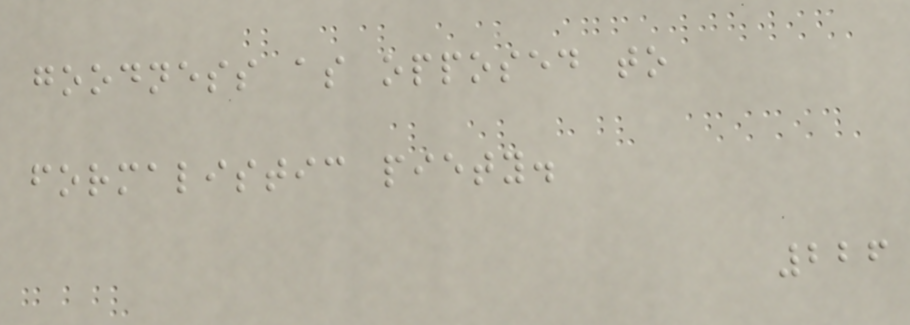goodness as opposed to
formalistic piety.
226
